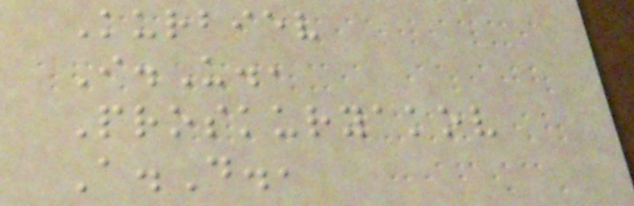Kurbiev
I.U.,
Proskuryakov
A.D.,
